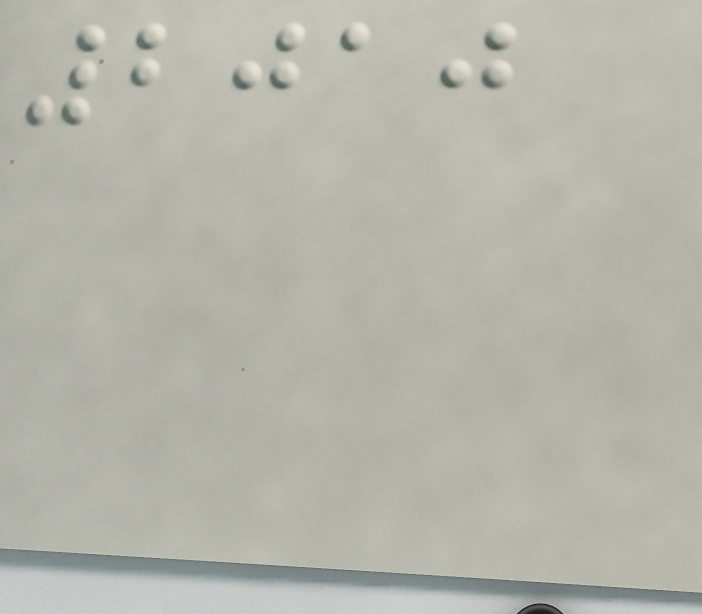2010
